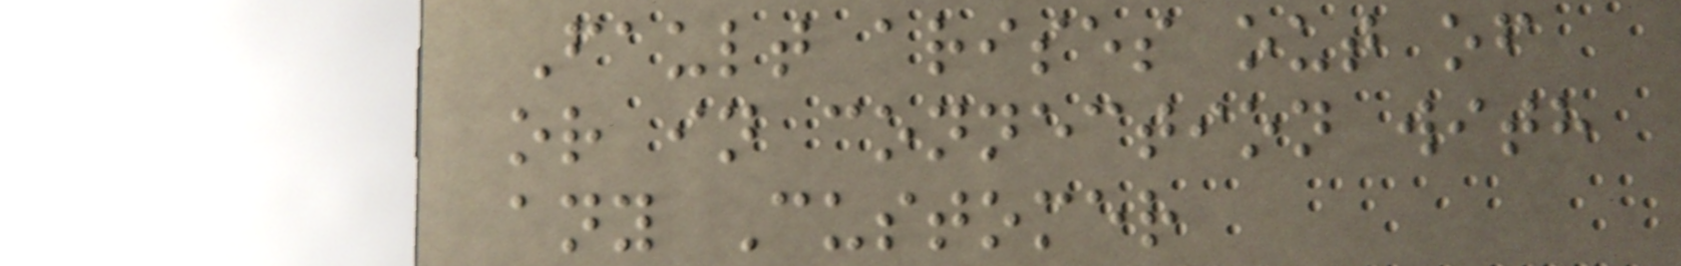Fault arises out of
or in connection with
any Customer
